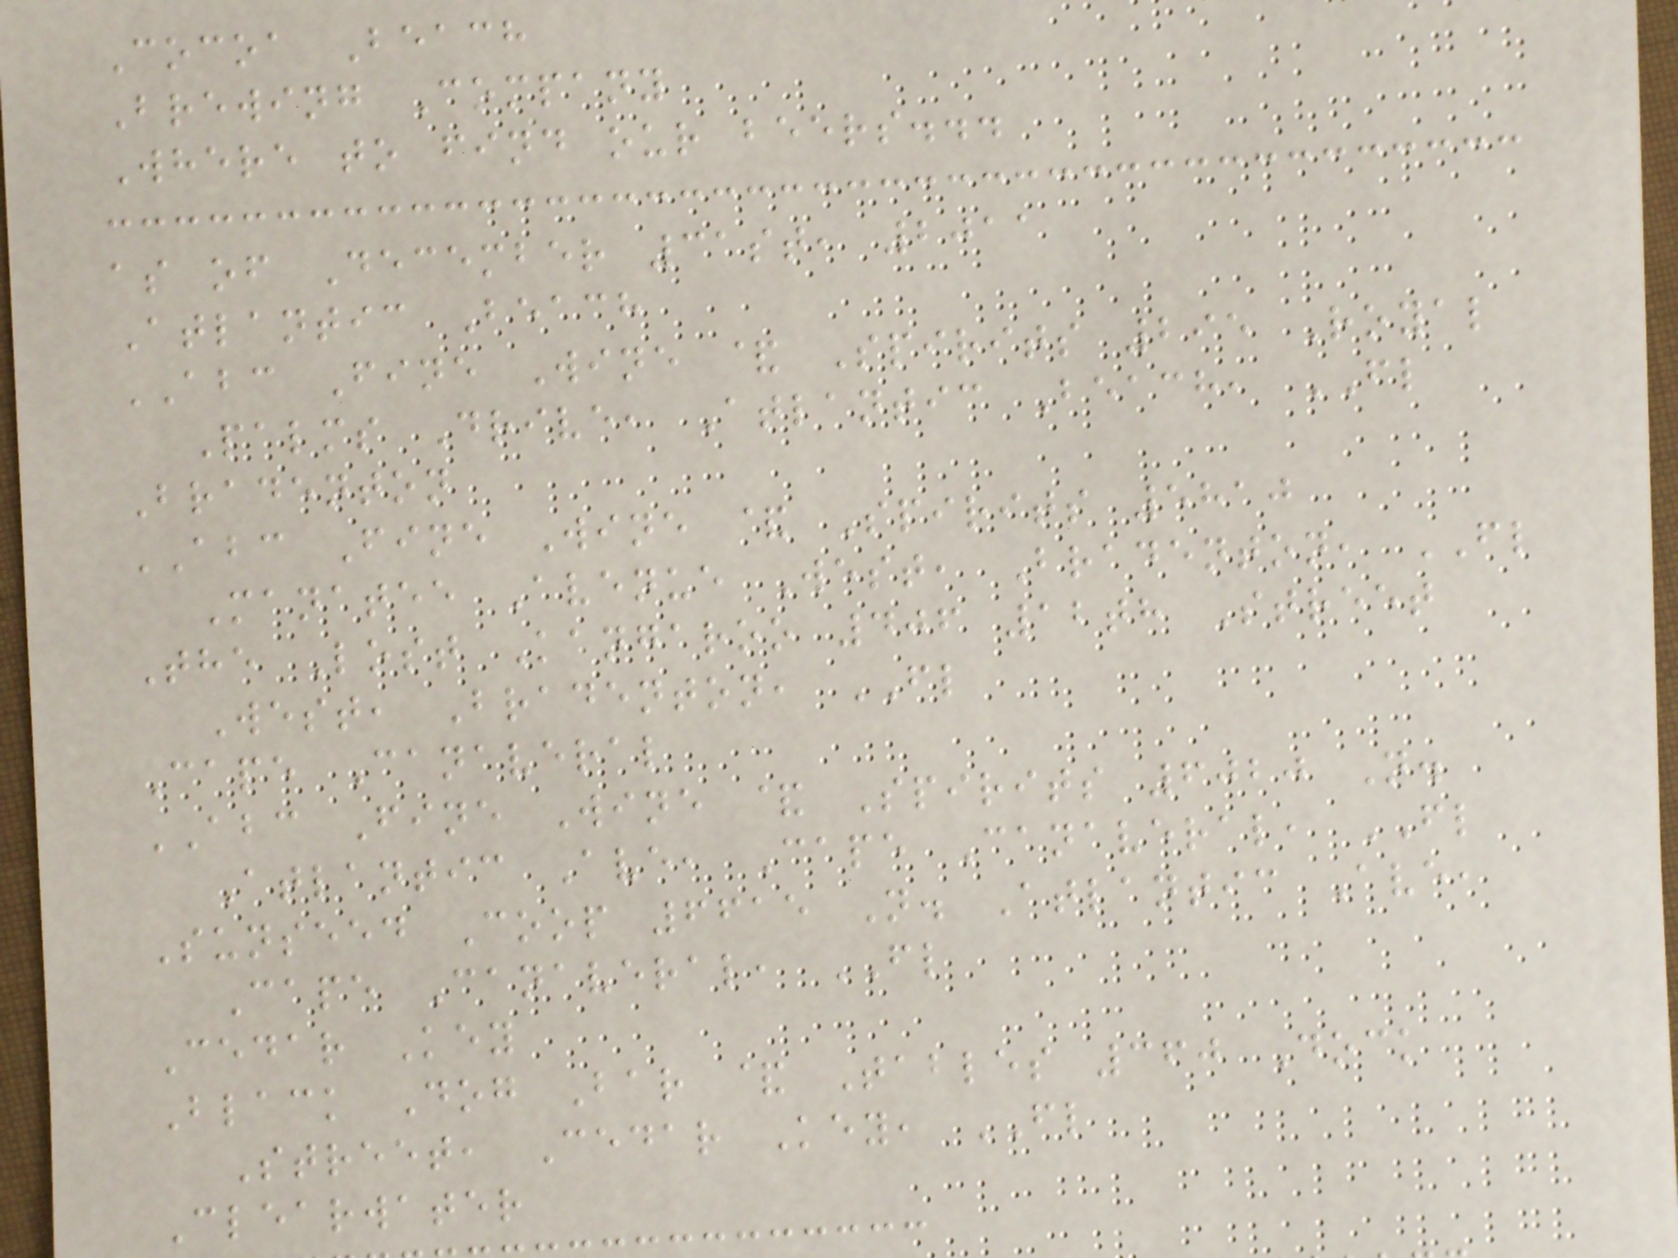Cocoa Beach
Brewing Company
Where to find our beers...
as of December 31st, 2011
Atlantic Beach
ABC Fine Wine & Spirits 295 Royal
Palms Drive, Atlantic Beach, FL
Bradenton
ABC Fine Wine & Spirits 5810
Manatee Avenue West, Bradenton, FL
The Lost Kangaroo 406 12th Street
West, Bradenton, FL
Cape Canaveral
ABC Fine Wine & Spirits 6020 N.
Atlantic Ave, Cape Canaveral, FL
Sunseed Coop 6615 N. Atlantic Ave,
Cape Canaveral, FL
Cedar Key
Black Dog Bar & Tables 360 Dock
Street, Cedar Key, FL
Clearwater
